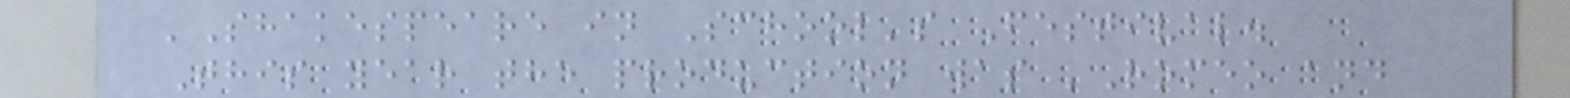'Shakespeare in School's Festival.
This year the production was 'Romeo and
